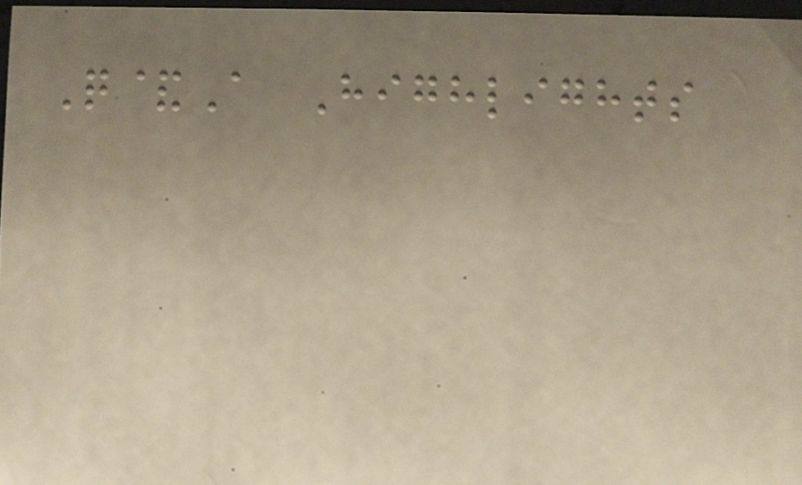Q&A Highlights
